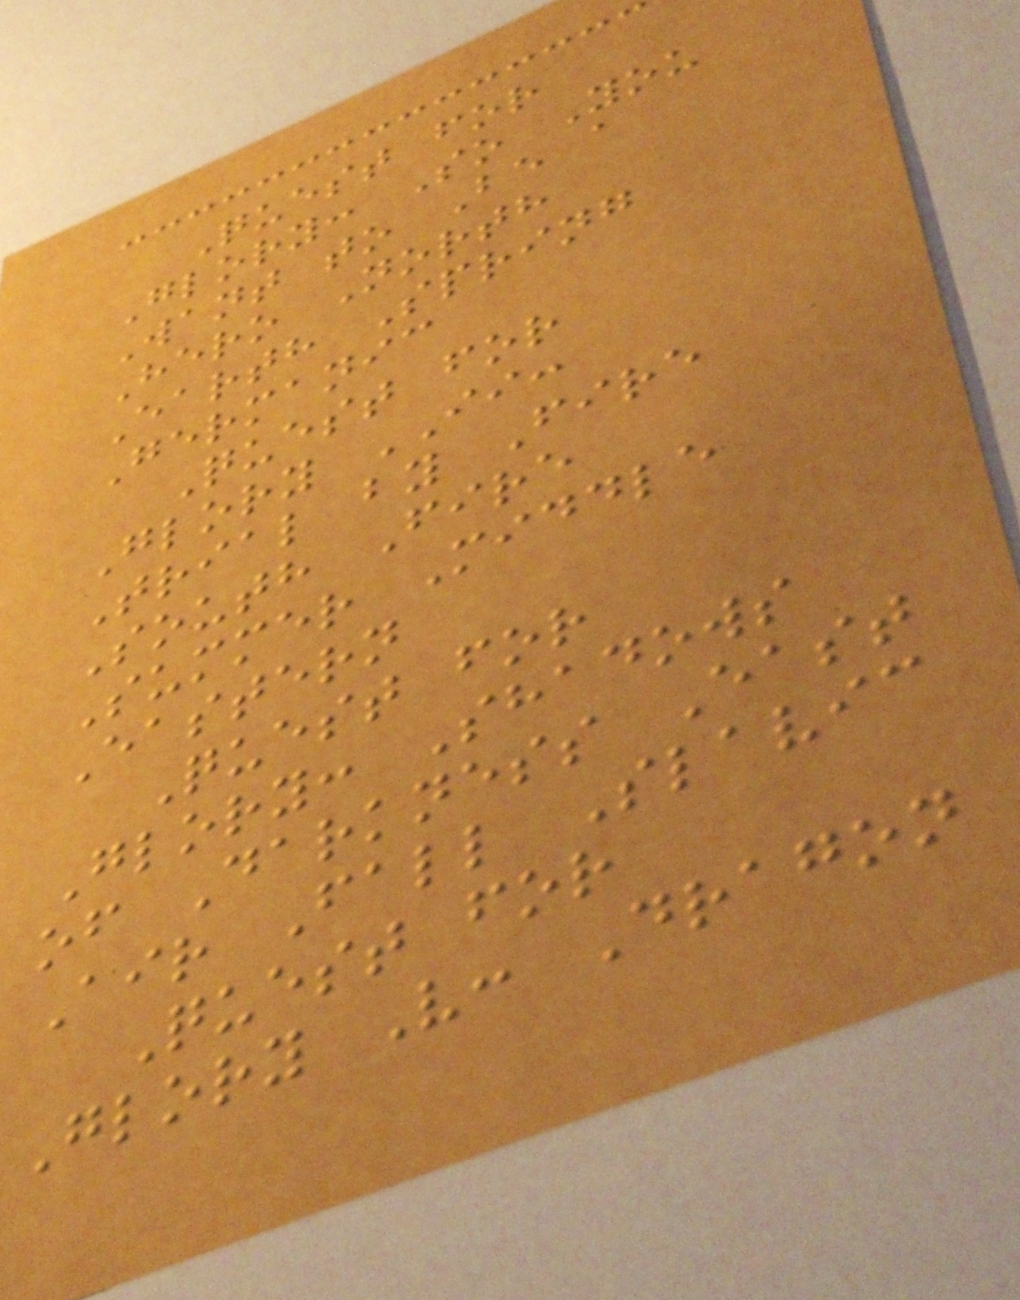Quest for
Glory: So You
Want to Be a
Hero North
Earth Spring
Germanic
Quest for
Glory II:
Trial by Fire
South Fire
Summer Middle
Eastern
Quest for
Glory: Shadows
of Darkness East
Air Fall Slavic
Quest for
Glory V: Dragon
